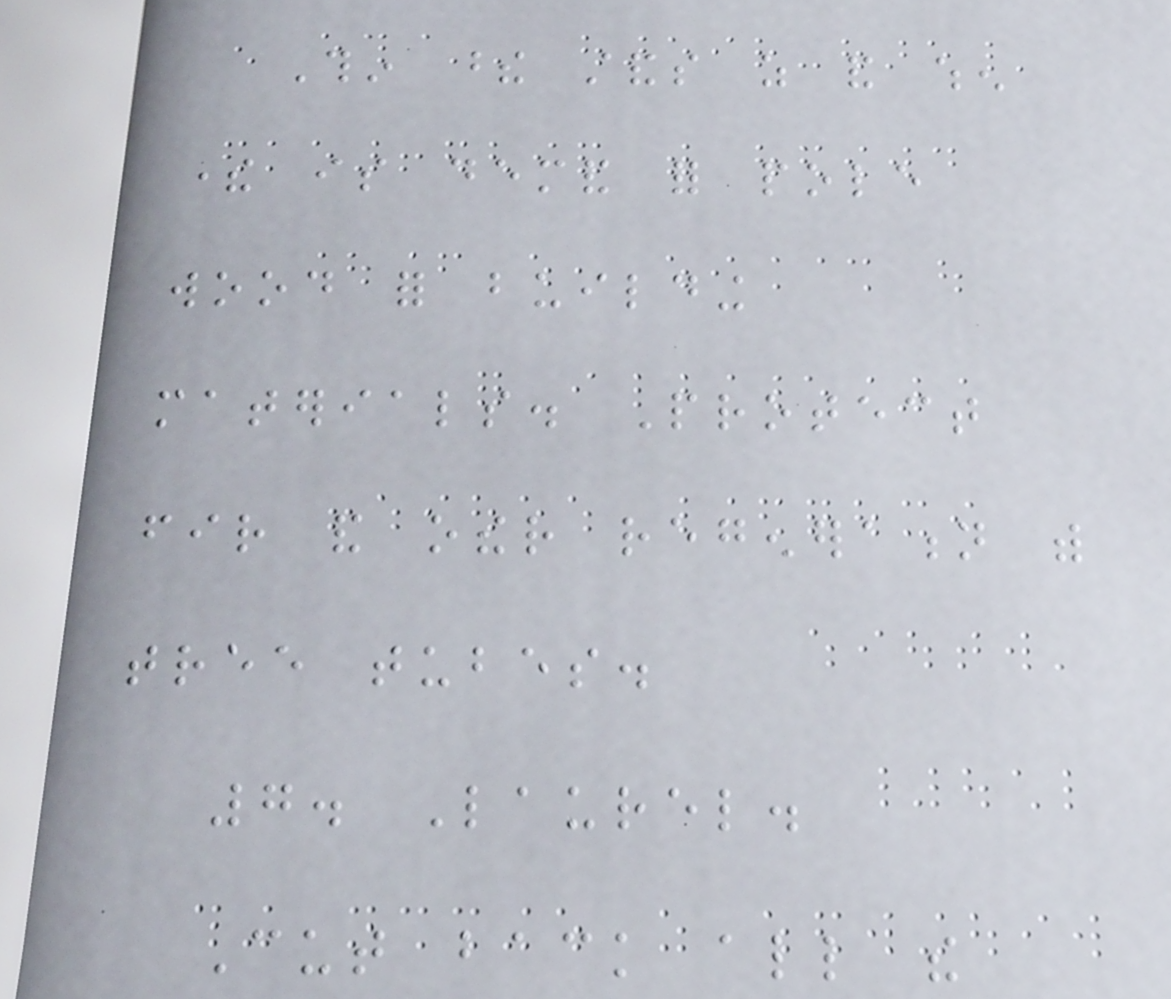Thin these stands as and when
there is demand for pole
wood for building
materials. Protect
fir and other regeneration with
tree tubes.
7. Laurel.
Cut back all the
